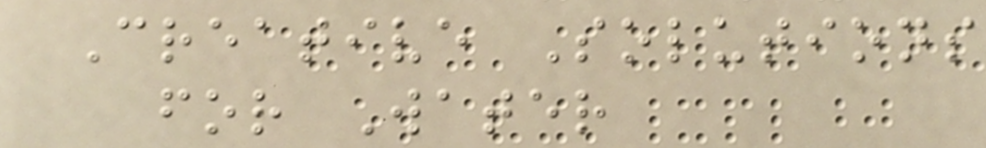Creative Solutions
for Water
